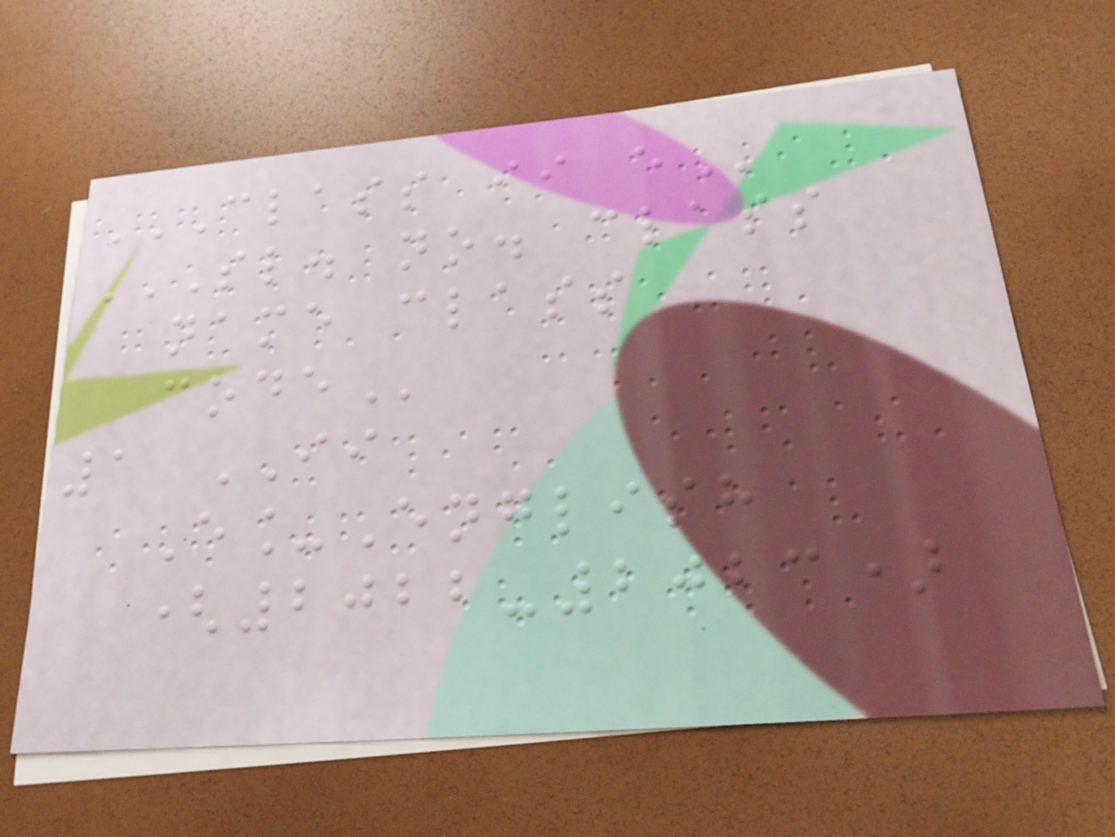CLASS II E
SL. NO. CLASS
NAME CLASS
CODE
1 II
E_English
(2022-2023)
